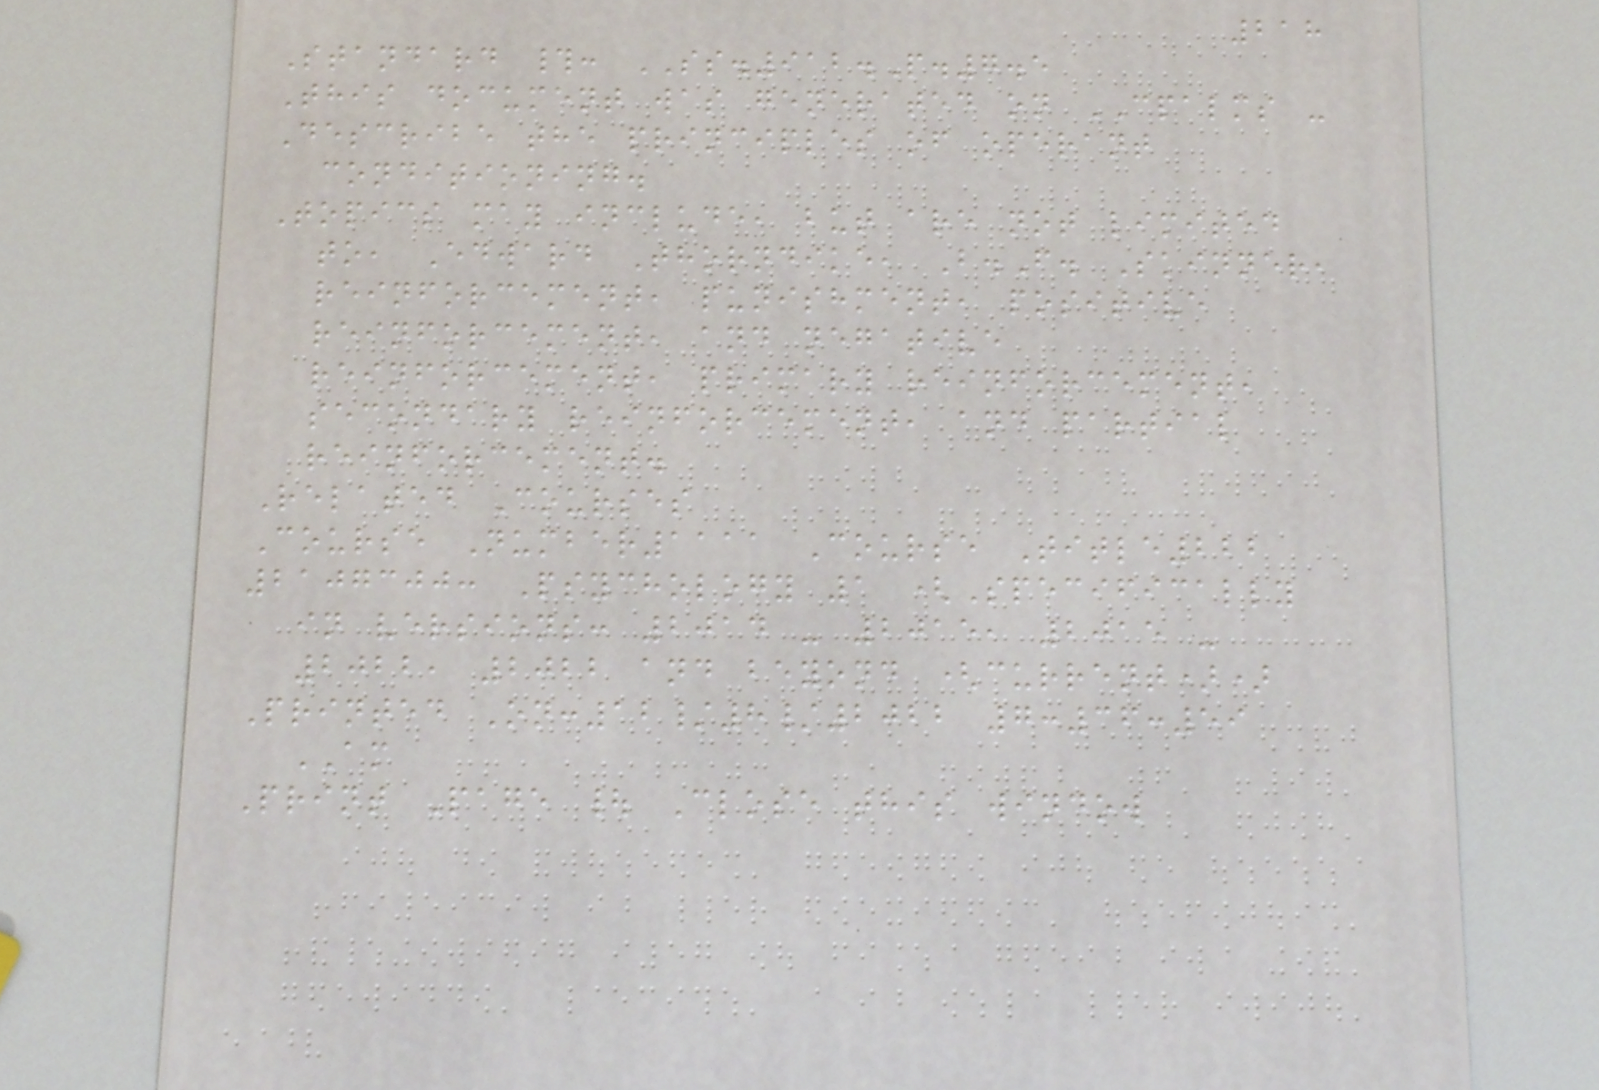218
Standard #: SS.912.P.7.5
This document was generated on CPALMS -
Describe the principles of operant
conditioning.
Topics may include, but are not limited
to, Edward Thorndike, B.F. Skinner,
reinforcement, punishment, positive
reinforcement, and negative
reinforcement, primary reinforcement,
secondary reinforcement, and partial
reinforcement.
Related Courses
Course Number1111 Course Title222
2107300: Psychology 1 (Specifically
in versions: 2014 - 2015, 2015 -
2022, 2022 and beyond (current))
Printed On:12/8/2022 7:36:59
AM
Print Page | Close this window
